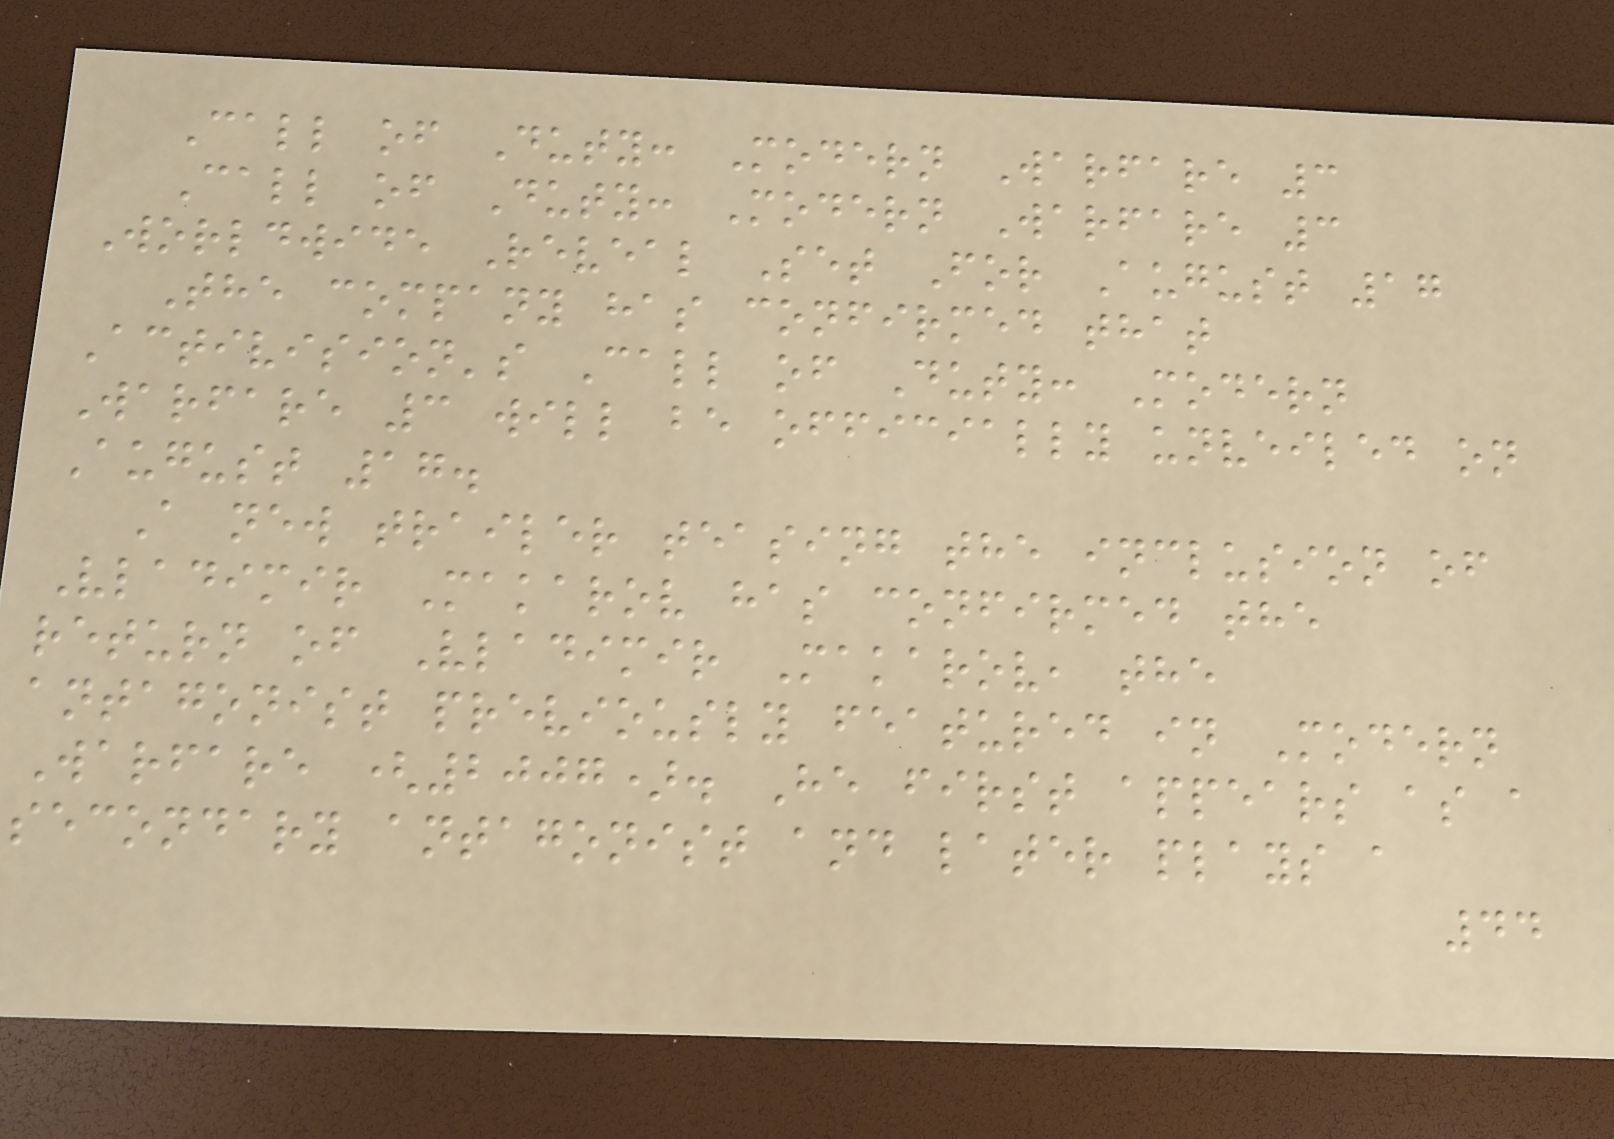Call of Duty: Modern Warfare 3
Call of Duty: Modern Warfare 3
Worldwide Reveal Set For August 17
The company has confirmed that
Activision's Call of Duty: Modern
Warfare 3 will be officially unveiled on
August 17.
A new trailer teasing the inclusion of
Vladimir Makarov has confirmed the
return of Vladimir Makarov, the
antagonist previously featured in Modern
Warfare (2007). He first appears as a
secondary antagonist and later plays a
44
